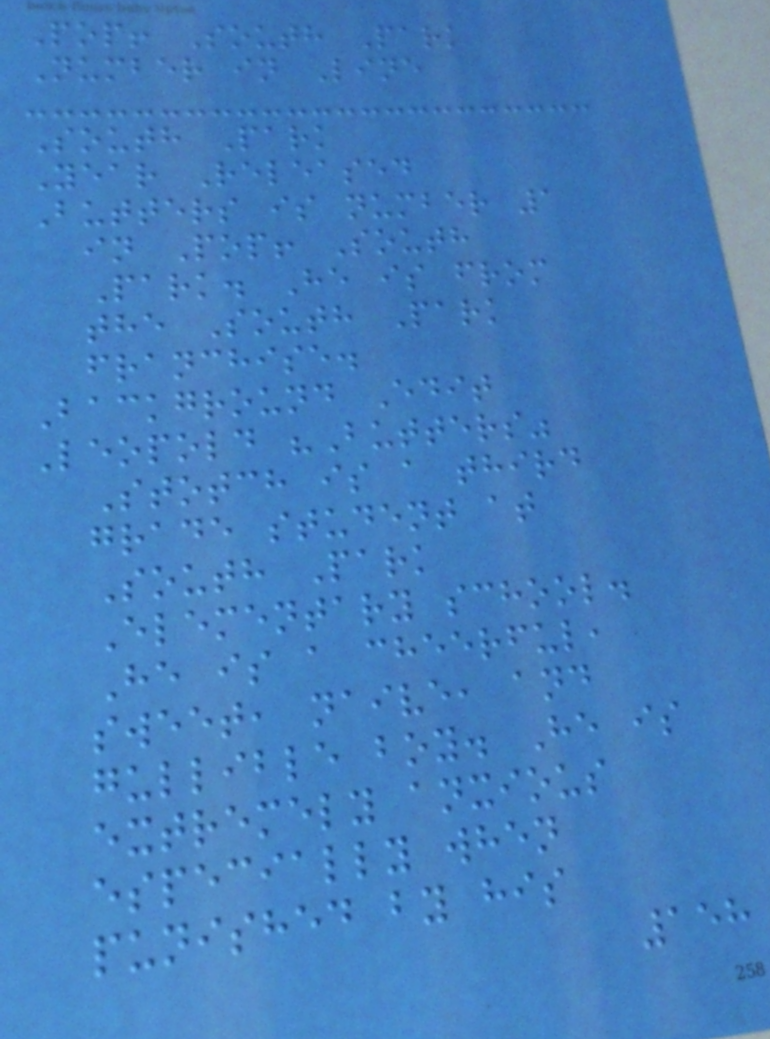Pop! South Park
Number in Line
South Park
Year Released
Butters is number 1
in Pop! South
Park. He is from
the South Park
franchise.
Background Edit
Leopold "Butters"
Stotch is a third
grade student at
South Park
Elementary school.
He is a cheerful,
sweet, naive, and
gullible boy. He is
extremely anxious
especially when
punished by his
158
